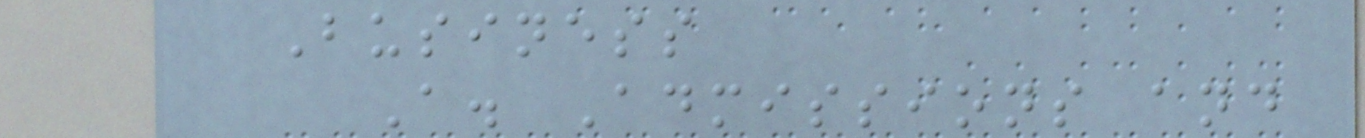Business
A. Admissions and
